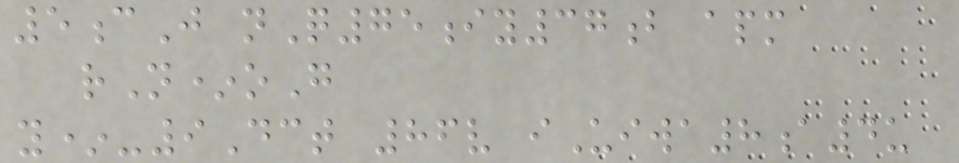5cJ nQ75iy37b apm
rN*oG
y*-9Dct 86v iUiwa8a4u
